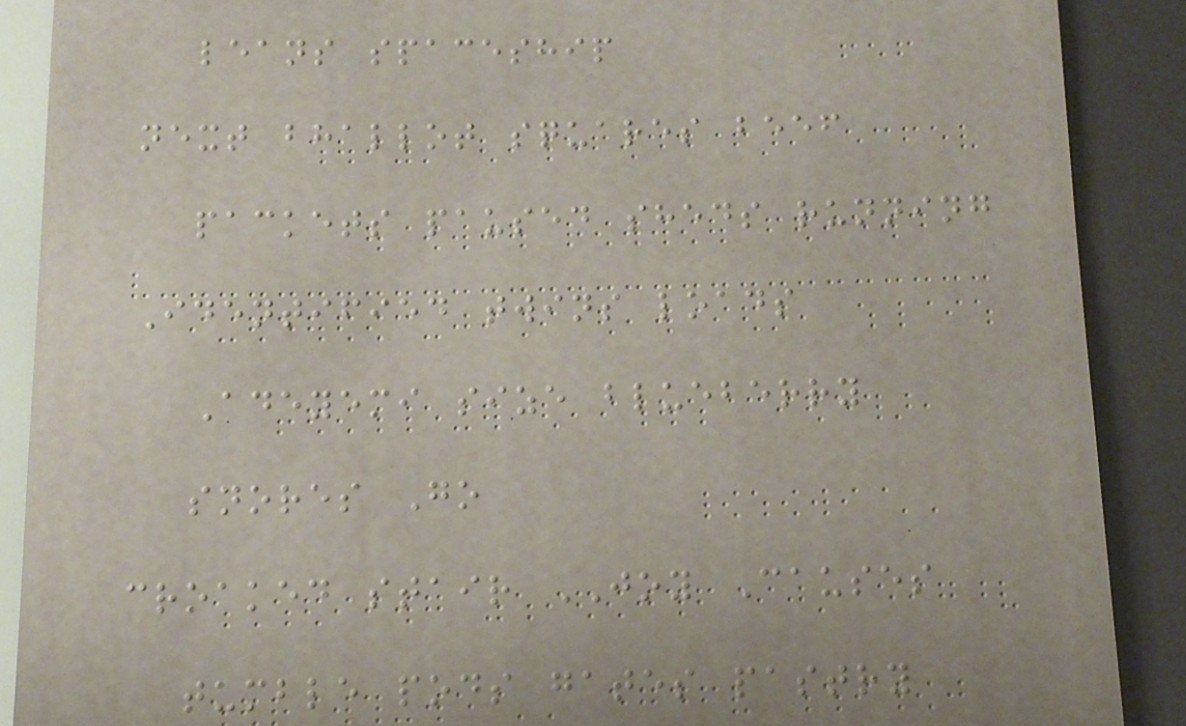leans spaceship
next bhallot squares beef
packets paused sheds running
Identified twins loads
Adeyemi size blueberry
snores Go
croaked stair JOY Causes
tumble pods gates pastry
